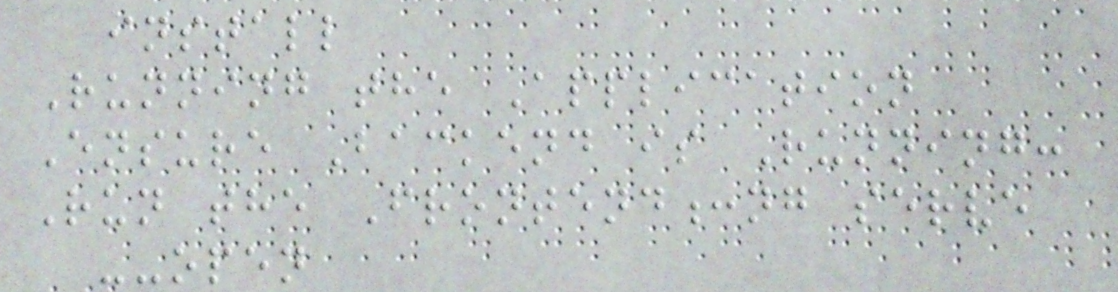install
Running the Application
Ensure Backend is Running:
Run the Frontend:ng serve
--open
